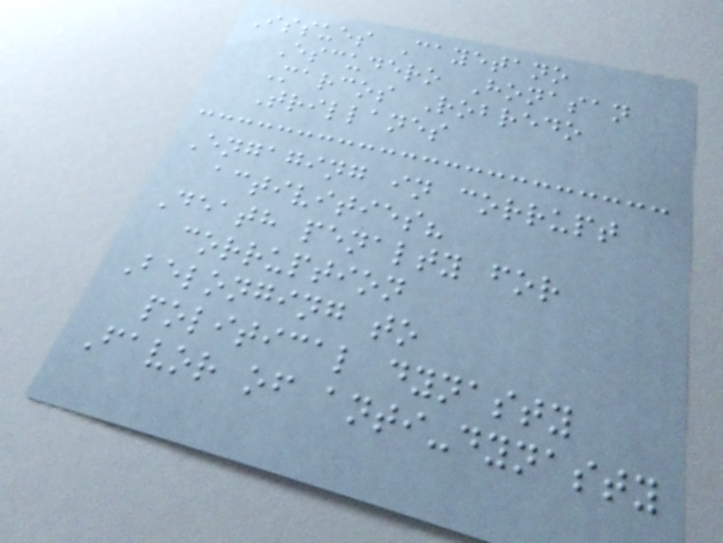Issues Cayetano
Escudero Honasan
Marcos Robredo
Trillanes
Engaging in corrupt
activities?
Death penalty for
corruption
Belonging to
political dynasty
Favor of anti-dynasty
